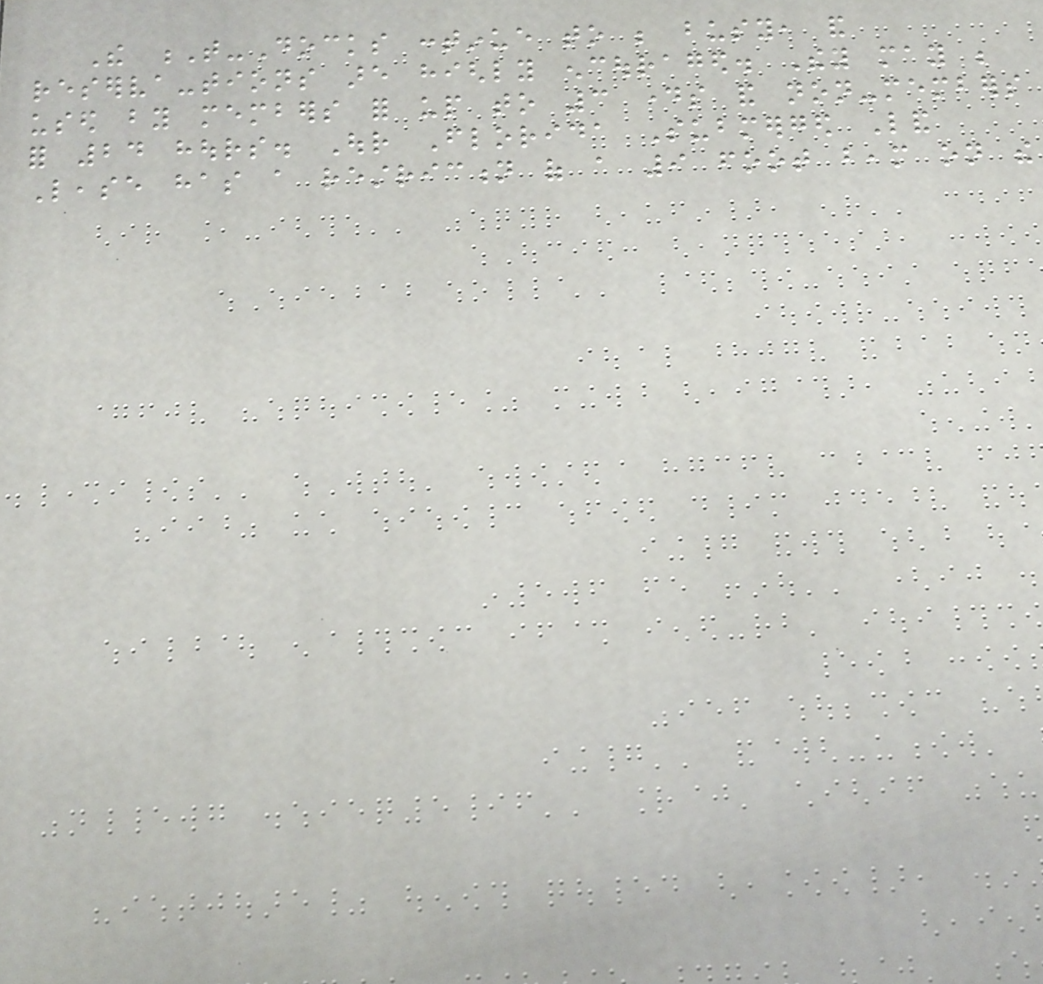The T-Docks continue to be busy, and
reserva-tions are highly encouraged. They may be
used by members for up to 3 days and non-members
for 24 hours. Our Florida Submerged Land
Lease has a restriction of a 9 foot beam on the
